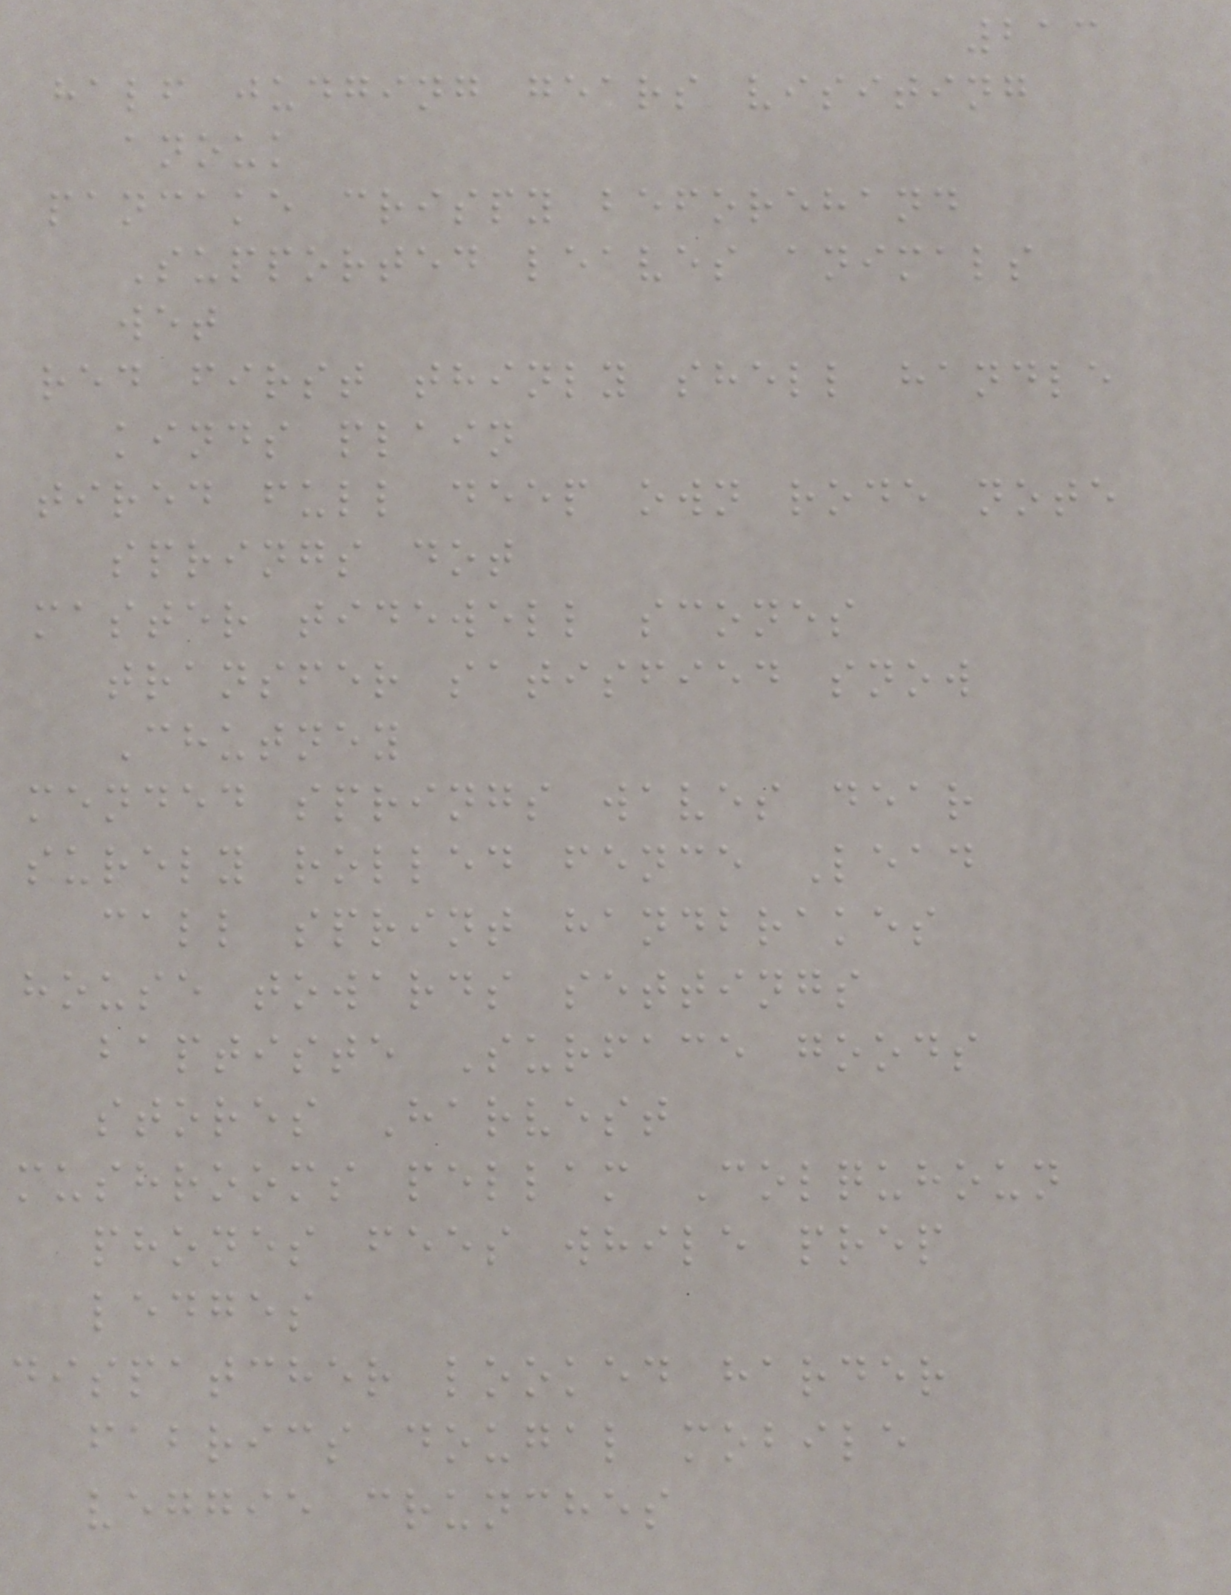213
half judging gears visiting
anouk
pancake crispy beforehand
Supported leaves animals
wet
red first thinly shell handle
kinds plain
tired full deep own rode note
springs dot
master tidewell scones
transfer satisfied snow
Chutney
mended springs waves dear
surely rolled fence Lead
call sprint handbrakes
house towards settings
baptiste Surface goods
stores Harvest
mushrooms pellam Colquhoun
phones fees while prep
ledges
dispatcher looked harder
fabrics dougal mobile
veggie crunches
